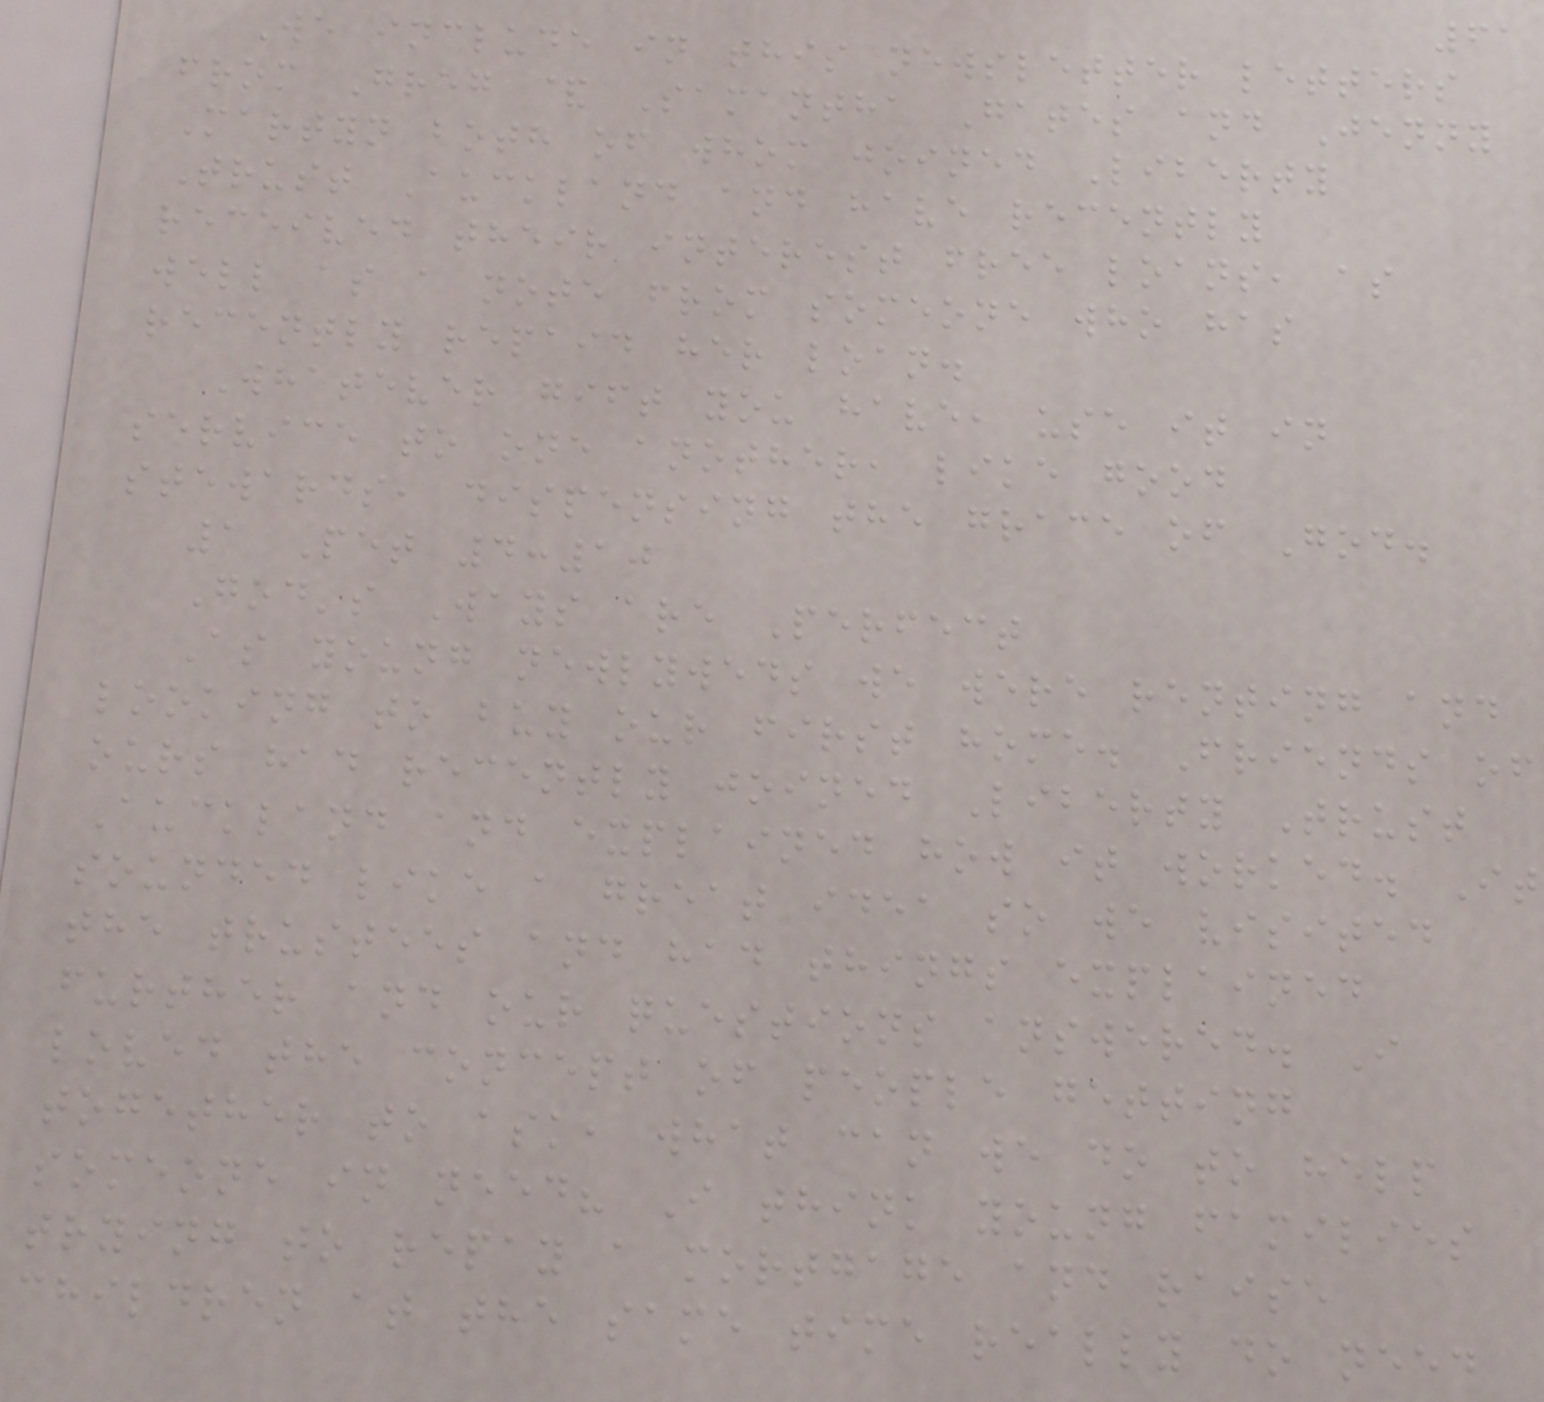61
We include in this newsletter letters
from Greg & Samantha Gates and Jenny
Martyn both of whom joined Liberty
Trust Auckland and have recently
received their interest free loans, as
well as a note from someone who has
recently repaid her loan.
Whatever gift you have, use it in
service to one another, like good
stewards, dispensing the grace of God.
1 Pet 4:10
God's Ways are Perfect
As young newlyweds we were renting and
looking to buy our first home. Friends of
ours had recently joined Liberty Trust
Auckland and explained how it worked. It
sounded like a great idea so we visited
the trustees and had things explained
further and our questions answered. I
loved the concept of people getting
together to ask, what can we do to help
someone in need? I think young families
trying to repay a mortgage and raise
children at the same time really do need
